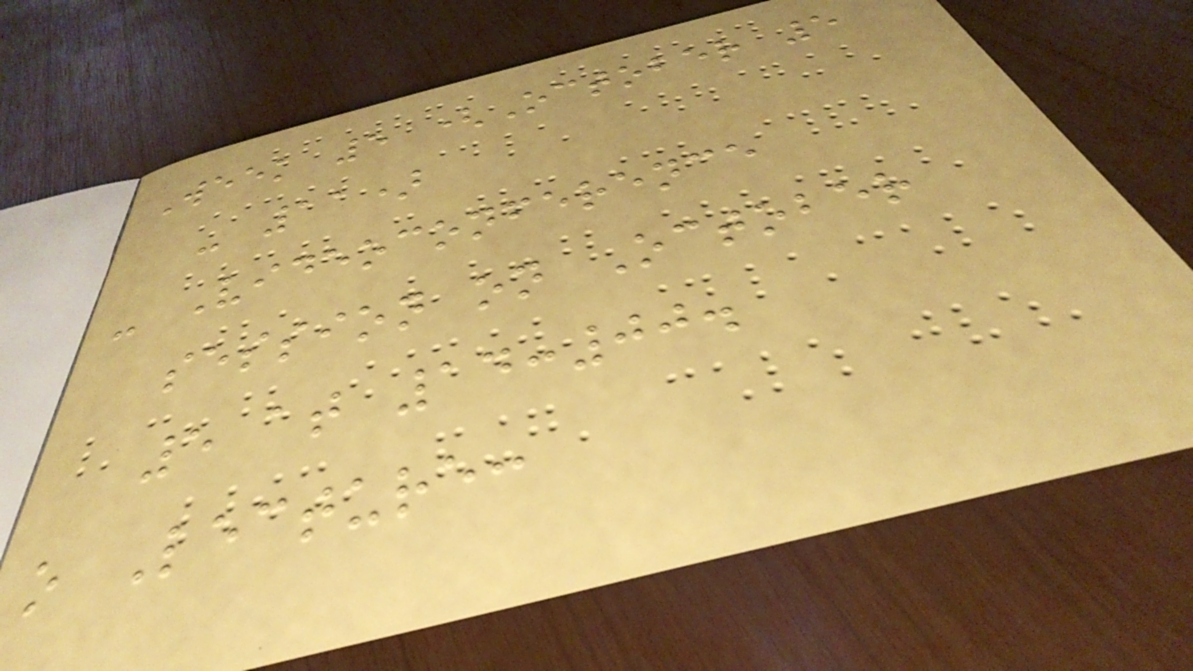Week 5 (October 5
- 11)
- Videoconference
session on October
5 at 14:00.
o Lecture:
